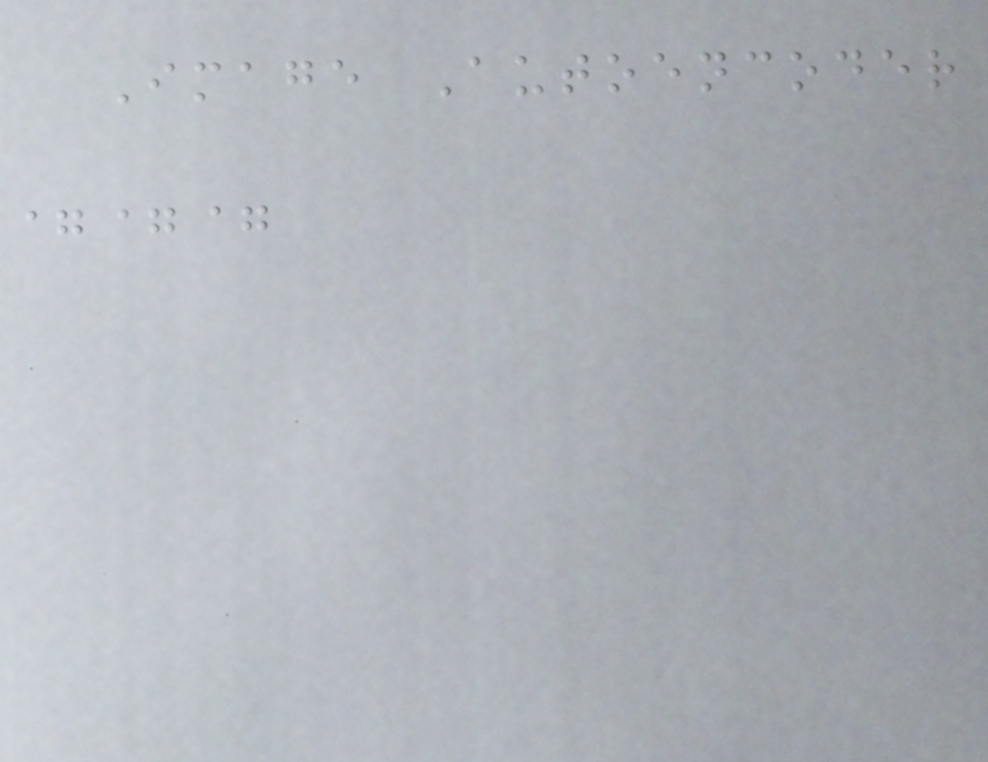Image Autoencoder
===
